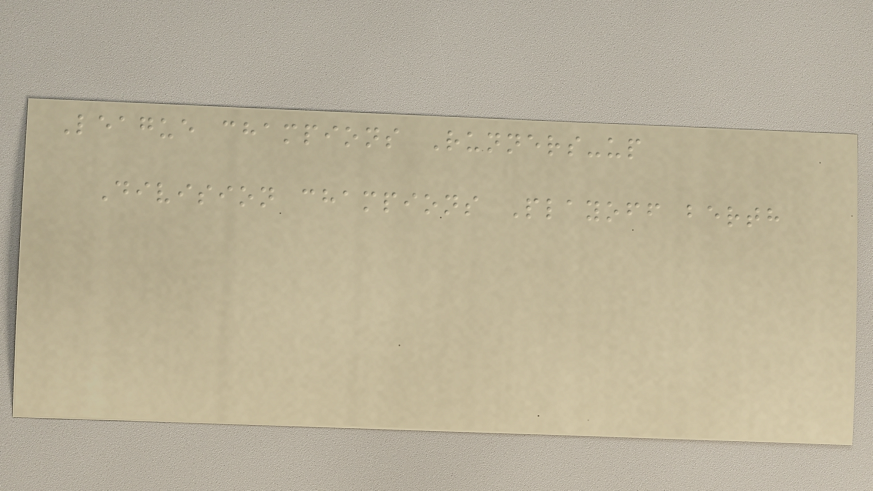League champions Runners-up
Division champions Playoff berth
